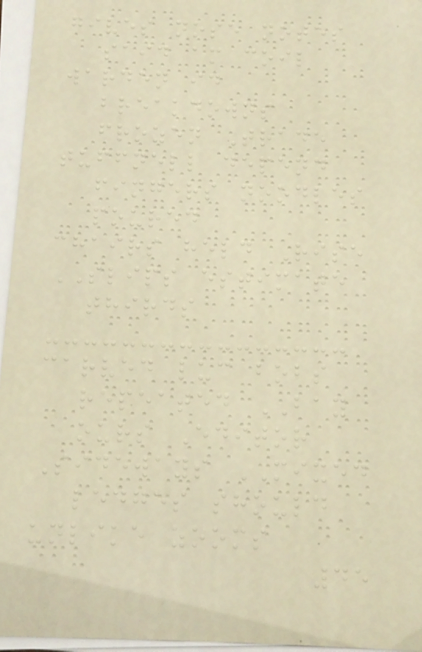gives nose notes
said am coil
warden id
breakdowns
frozen Trade
tuffnell depend
fingers noodles
poured
chairs held Rise
SLIPS estimate
thirds
carved luc bobs
repeated BAY
ours Editor
Sideways MIXED
ledges should
unlike zooms
45
